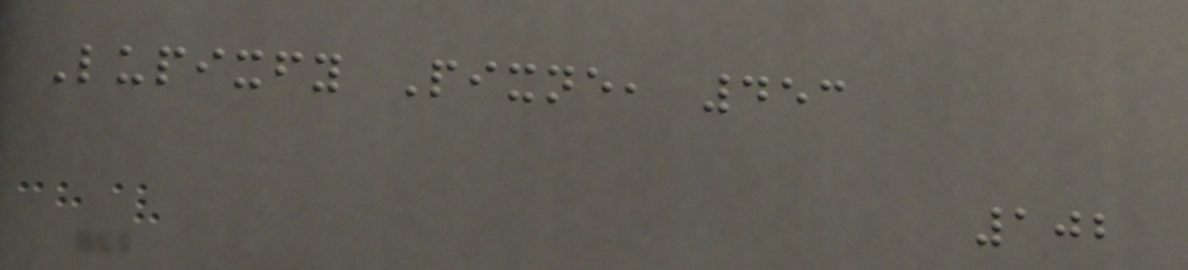Lupixfy Pixne, 453
102
